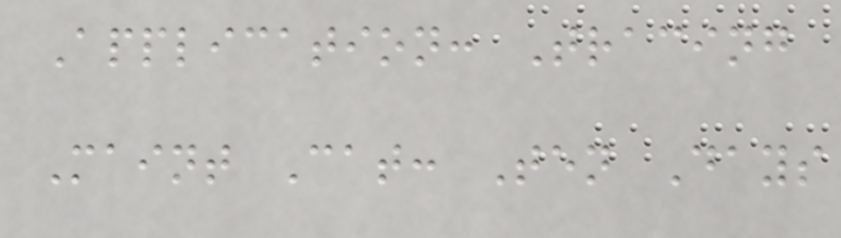Application: Tracing
Maint Cat: Ten Days
